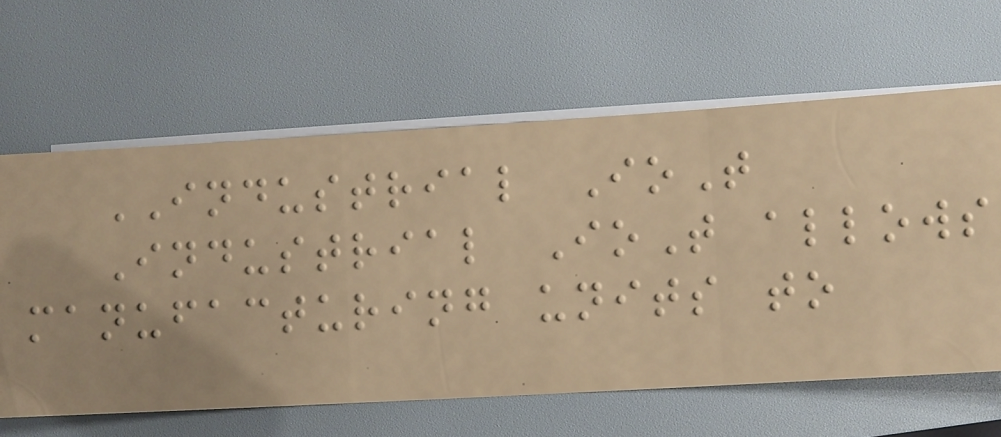INDUSTRIAL IoT
Industrial IoT allows
manufacturing units to
